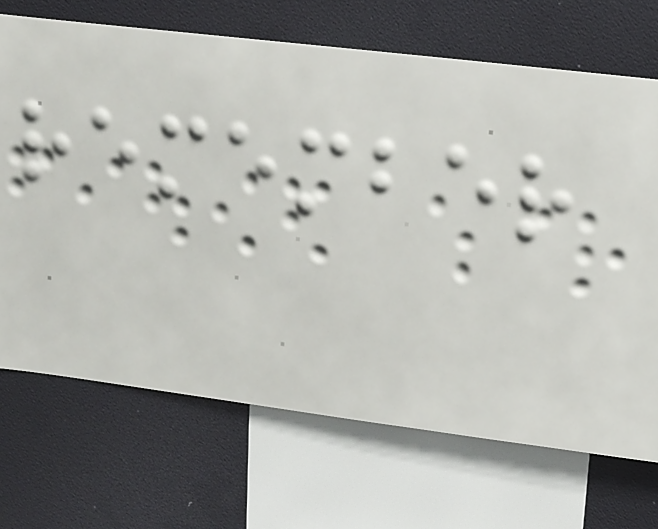remember
